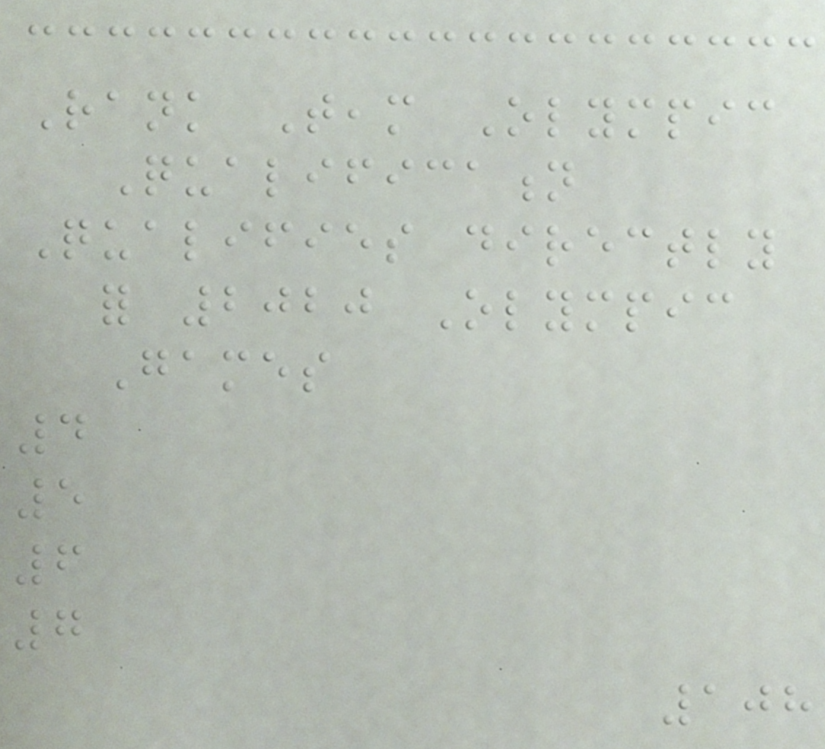Rank Team Olympic
Qualification
Qualifies directly
for 2020 Olympic
Games
4
5
6
7
108
